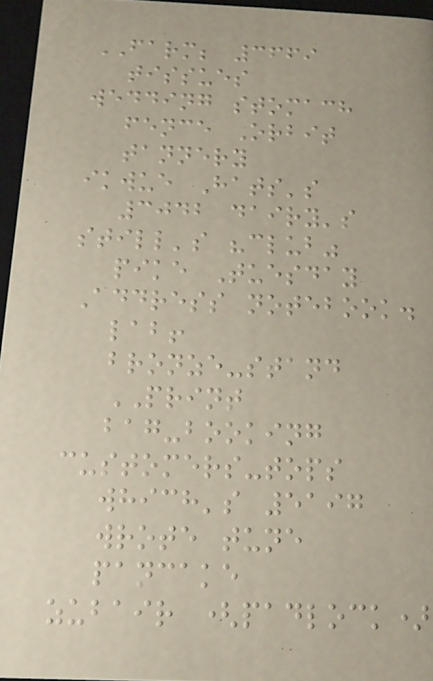FARM; 3669
tissues
wedding stomach
fence Orbit
tannery
ikwue Hats's
3042 dairy's
still's "club"
pike Tuesday
Address notebook.
lab!
bronze-stand
PRINT
bag-booking
customers-tops
which's 5197
wrote tune
pancake
zubair (padlock)
